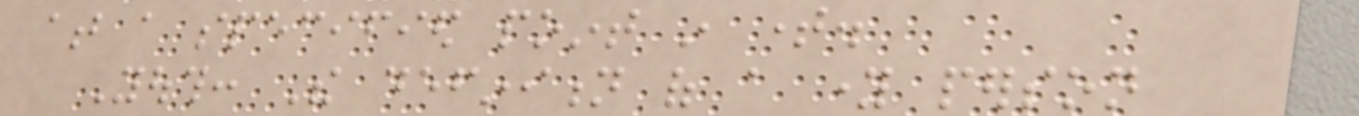at a specified point in time.
Youth: The definition of a young person
